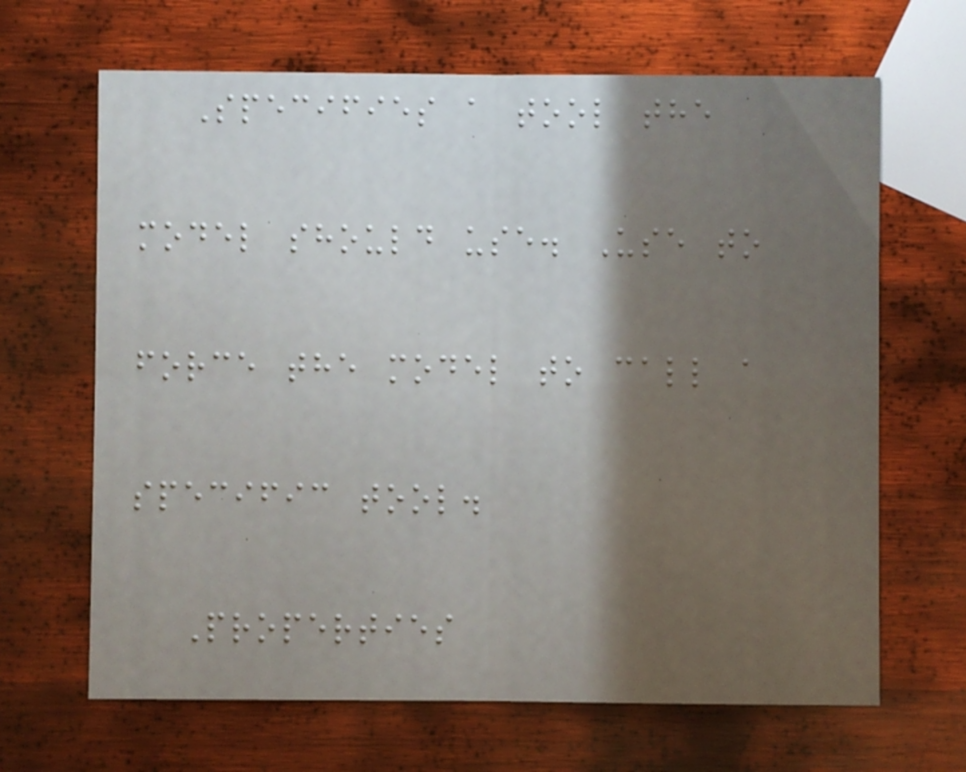Specifies a tool the
model should use. Use to
force the model to call a
specific tool.
Properties
